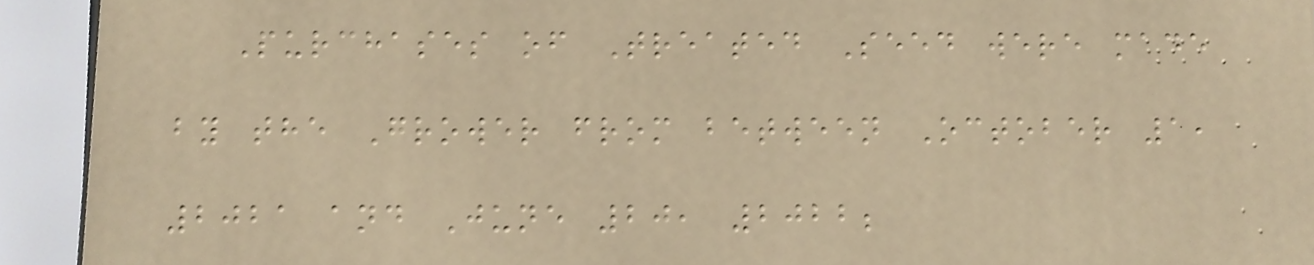Purchases of Treated Seed were made
by the Grower from between October 1,
2021 and June 20, 2022;
